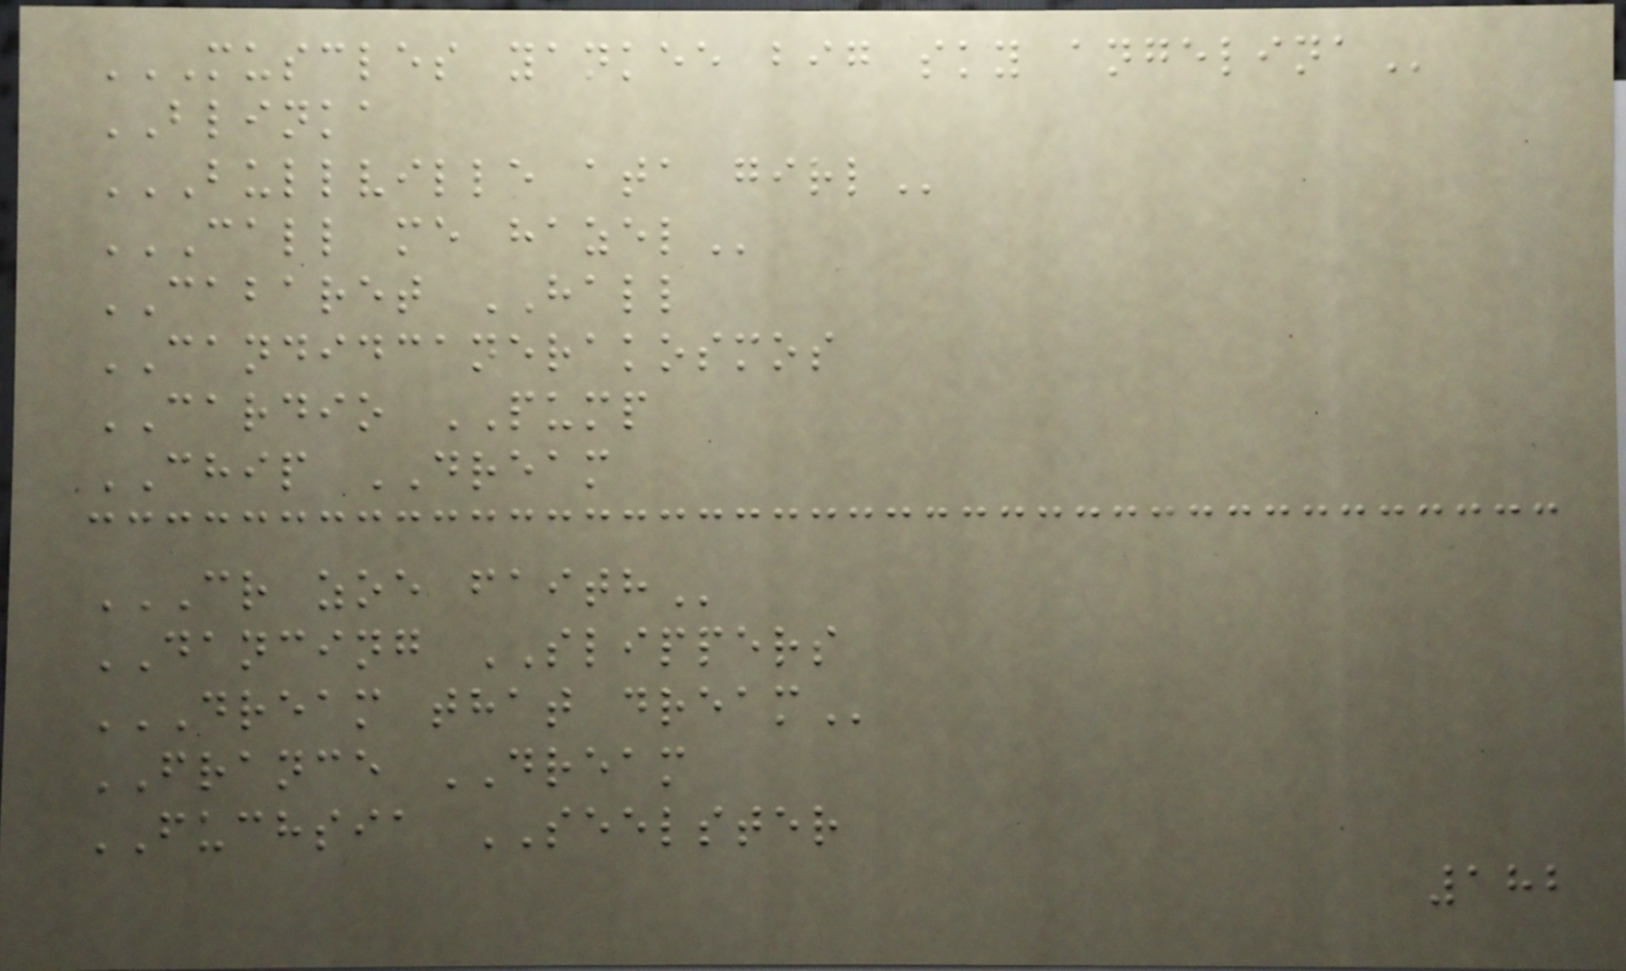MUSCLES YANKEE BIG SKY ANGELINA
BLINKA
BULLVILLE ATA GIRL
CALL ME HAZEL
CABARET HALL
CANDIDCANERAKOSMOS
CARDIO PUMP
CHIP DREAM
CR ZOE FAITH
DANCING SLIPPERS
DREAM THAT DREAM
FRANCE DREAM
FUCHSIA SEELSTER
182
